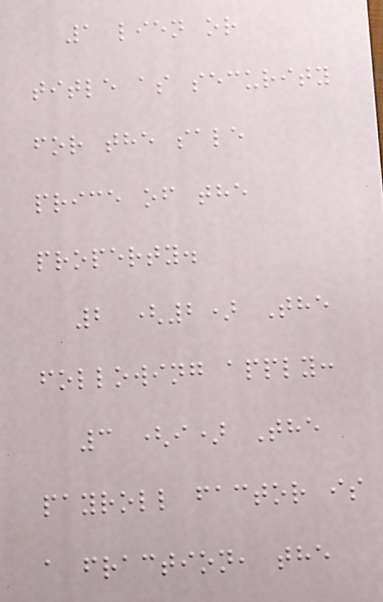1 lien or
title as security
for the sale
price of the
property.
2 (2) The
following apply:
3 (i) The
payroll factor is
a fraction, the
